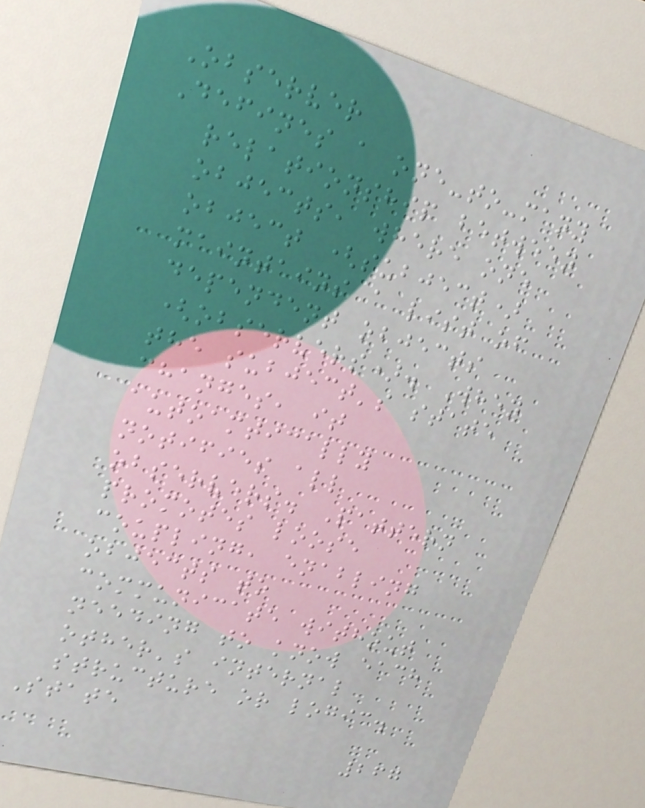Observer
Defines a one-to-many
relationship between
objects, where one
object (subject)
maintains a list of
dependent objects
(observers). When
the subject's state
changes, it
autoamtically
notifies all
observers. Pattern
promotes loose
coupling, enabling
objects to
communicate without
needing to know each
other's internal
structure or logic.
State
267
